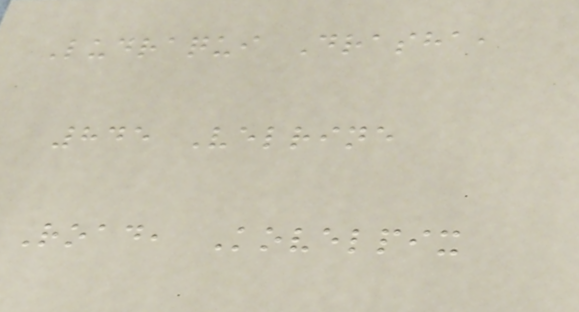Ludraqui Drasha,
845 Velrine
Road, Kovelpix
